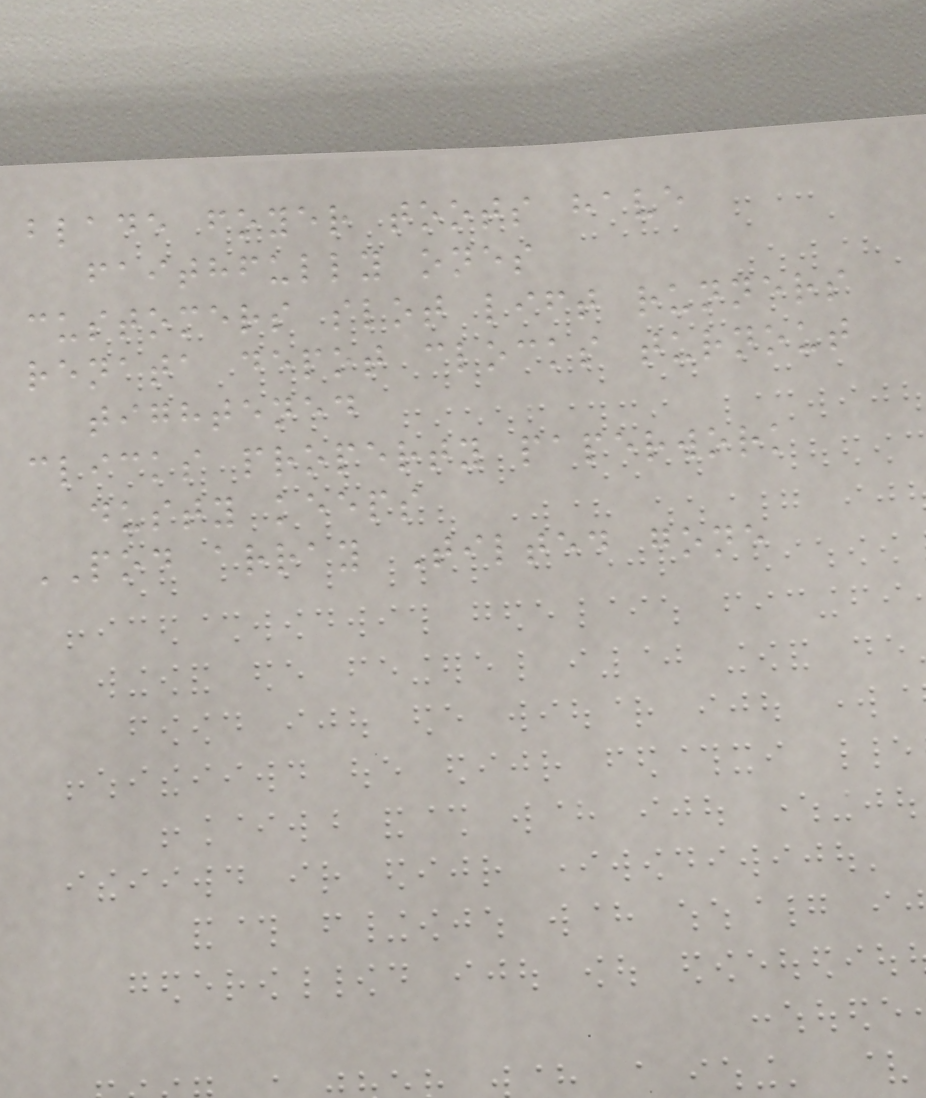blade foyer toots have
faithfully ones
customers slot lift runners
renata depot clocks turnout
tightened
clicks property paperwork
dusty keeps
POD array Tilted gone
